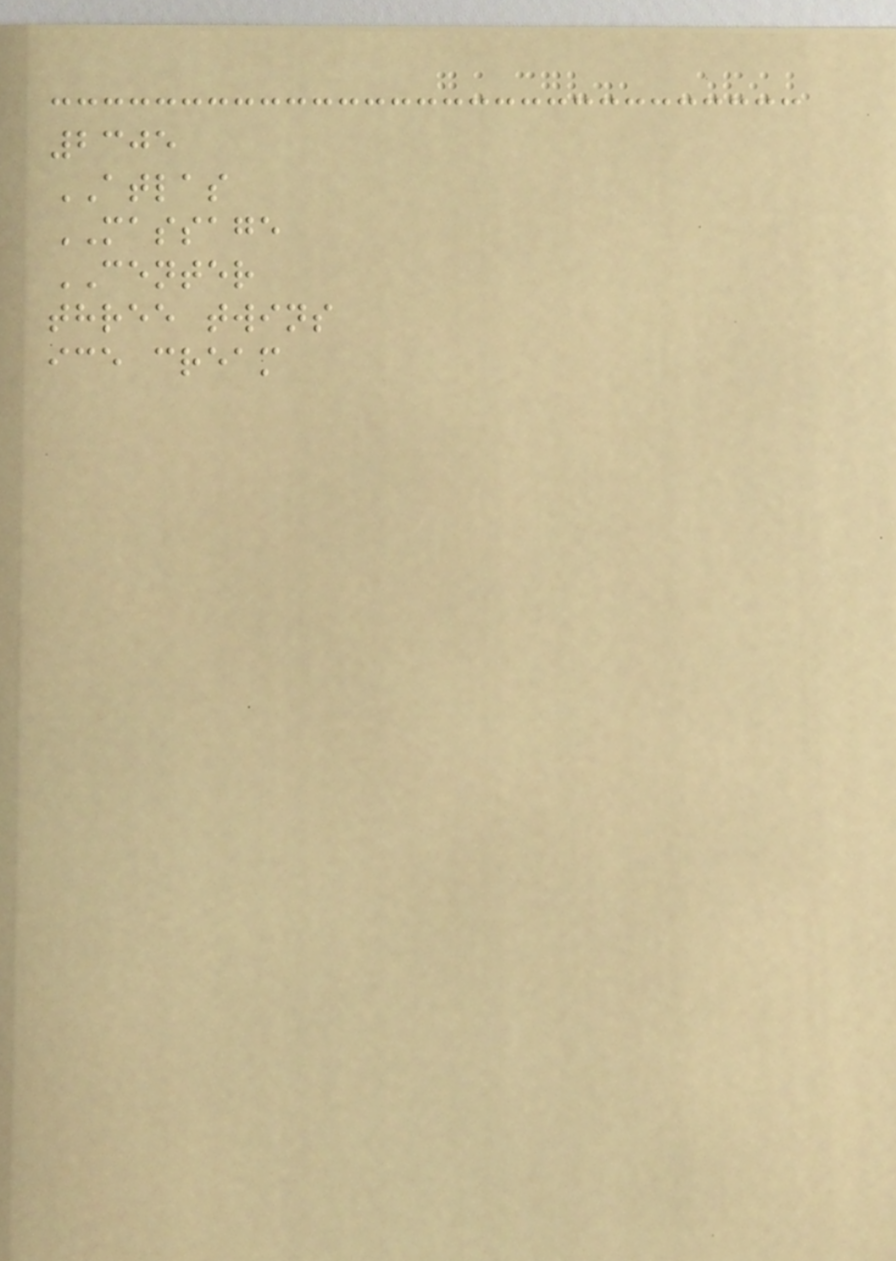2305
ATLAS
MASSAGE
CENTER
three twins
ice cream
